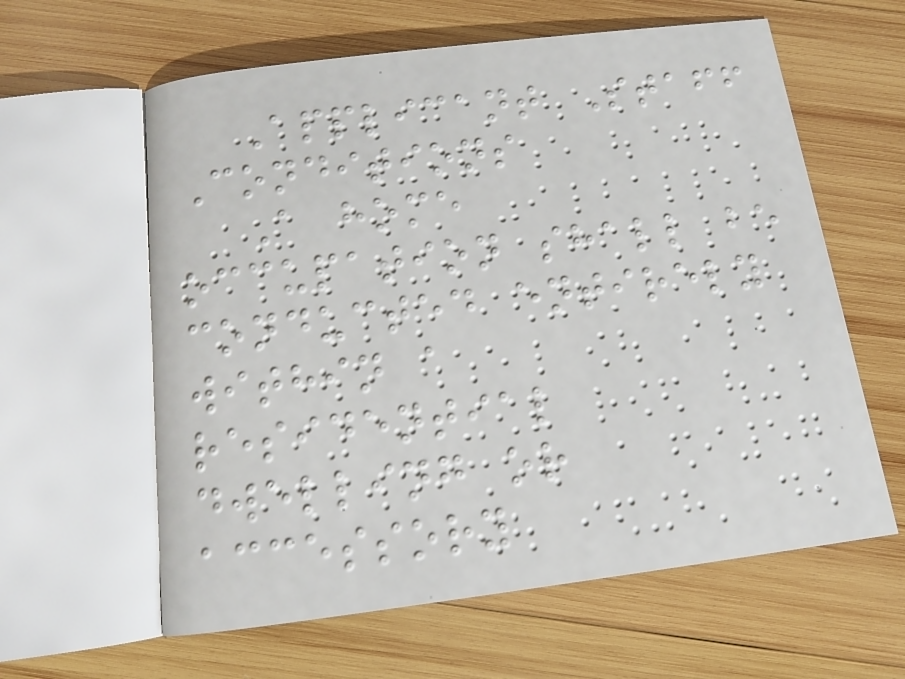Applicant Staff
Conditions
A home
occupation shall be
conducted entirely
within a
residential
dwelling or
accessory
